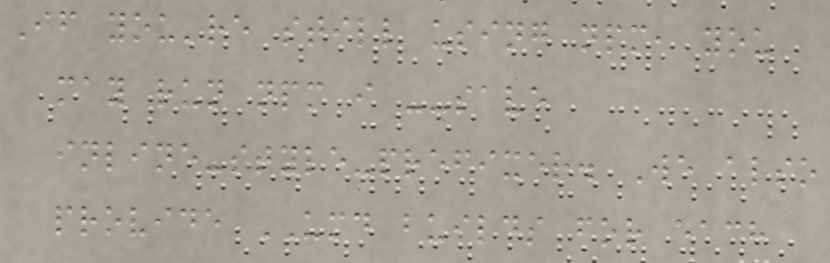If you're still using npm, you
may run npm i --save
inline-style-prefixer. We also
provide UMD builds for each
